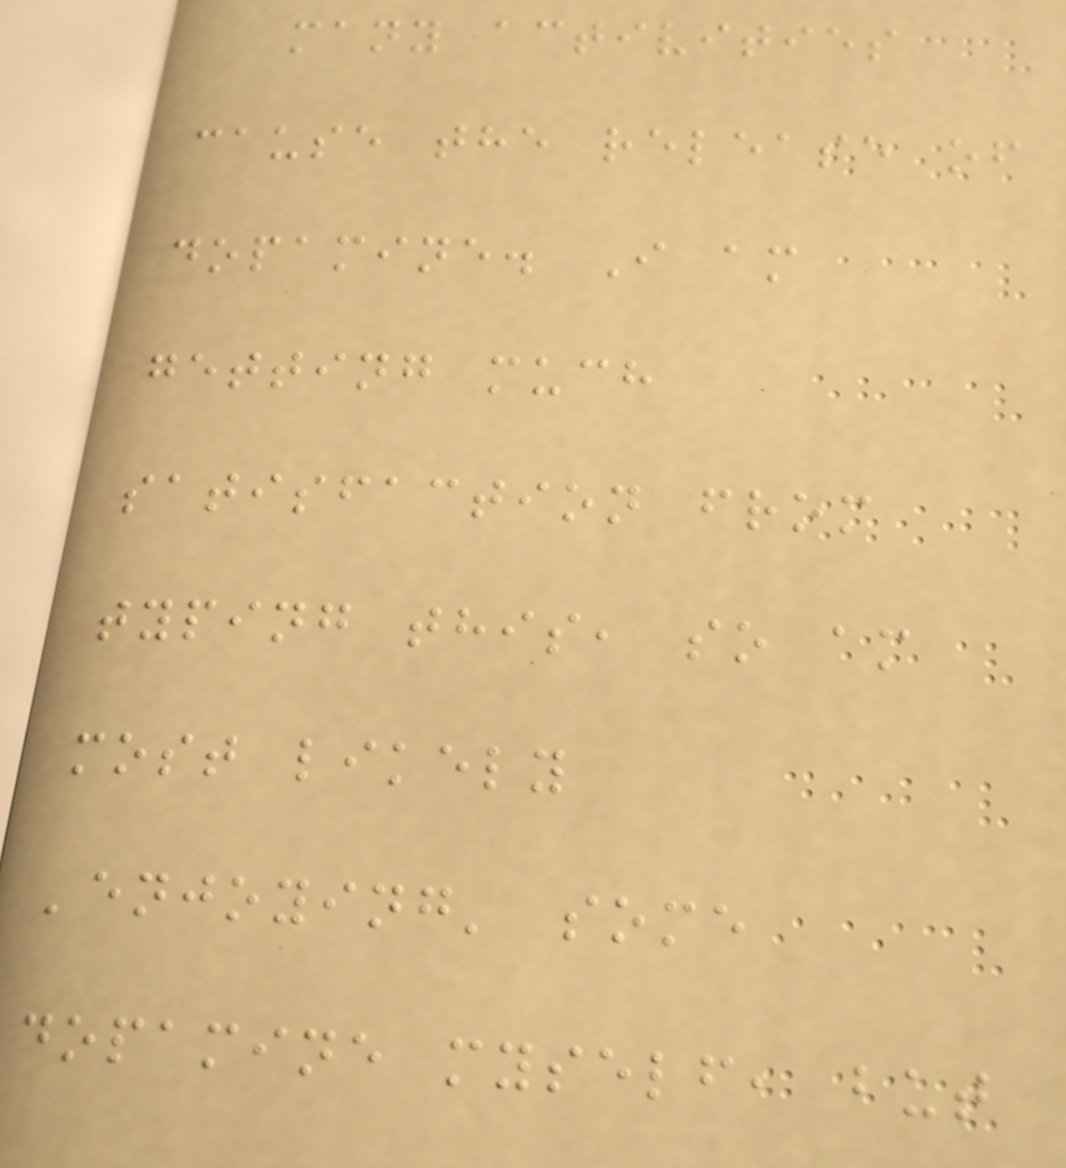many activities
cause the release of
dopamine. I am
getting much
satisfaction from
typing this, so am
most likely
'enjoying' some
dopamine myself, but
